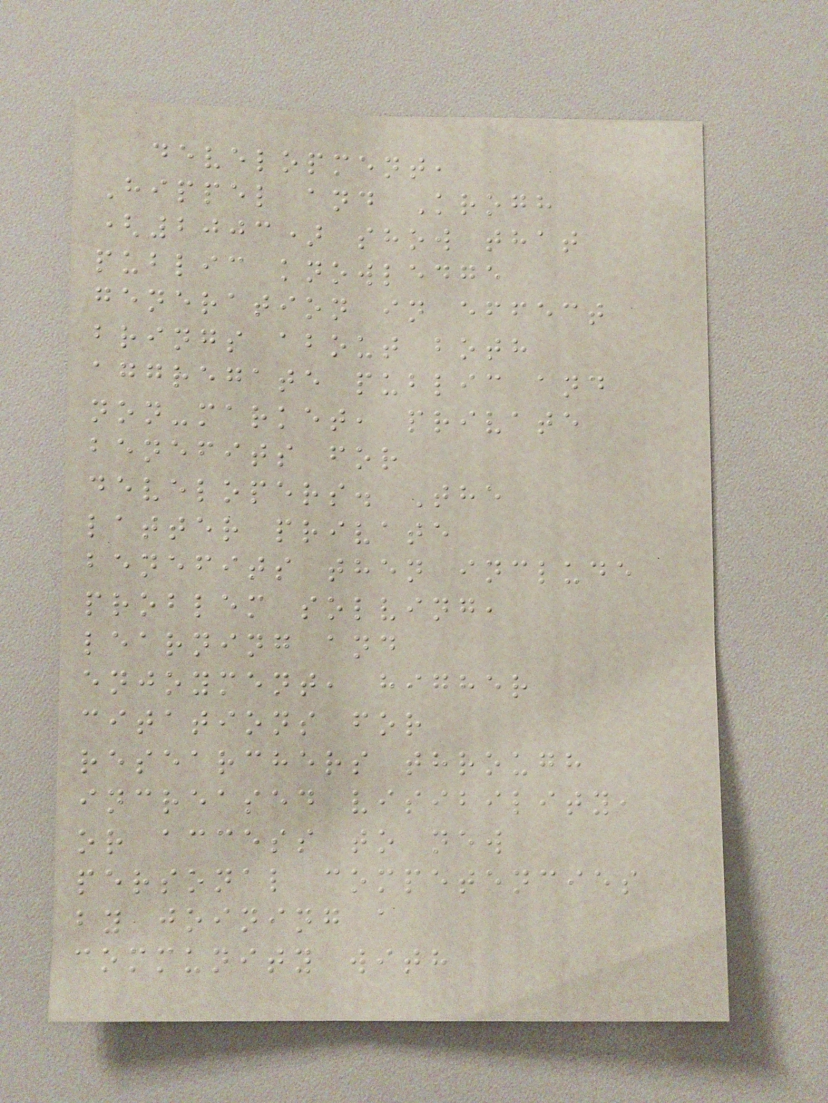development,
Hippel and Krogh
(2003) show that
public knowledge
generation in effect
brings about both
aggregate public and
non-market, private
benefits for
developers. The
latter private
benefits then include
problem solving,
learning and
enjoyment, higher
citations for
researchers through
increased visibility,
or access to new
personal competencies
by joining a
community with
